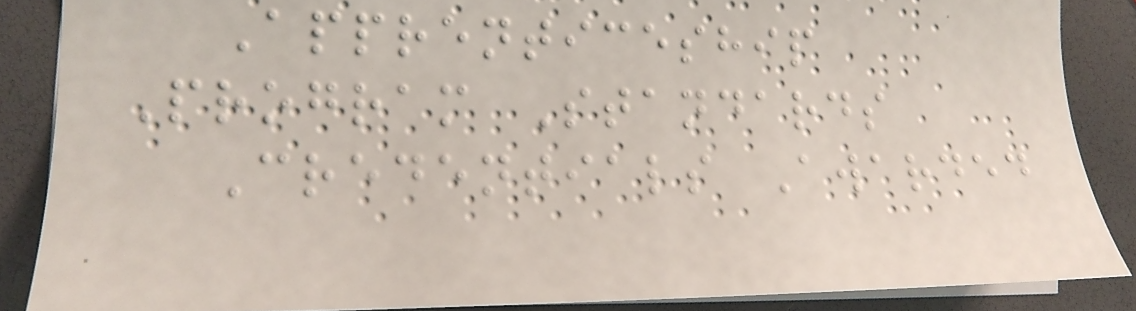Apprenticeship
Program Standards
Credentials Awarded
